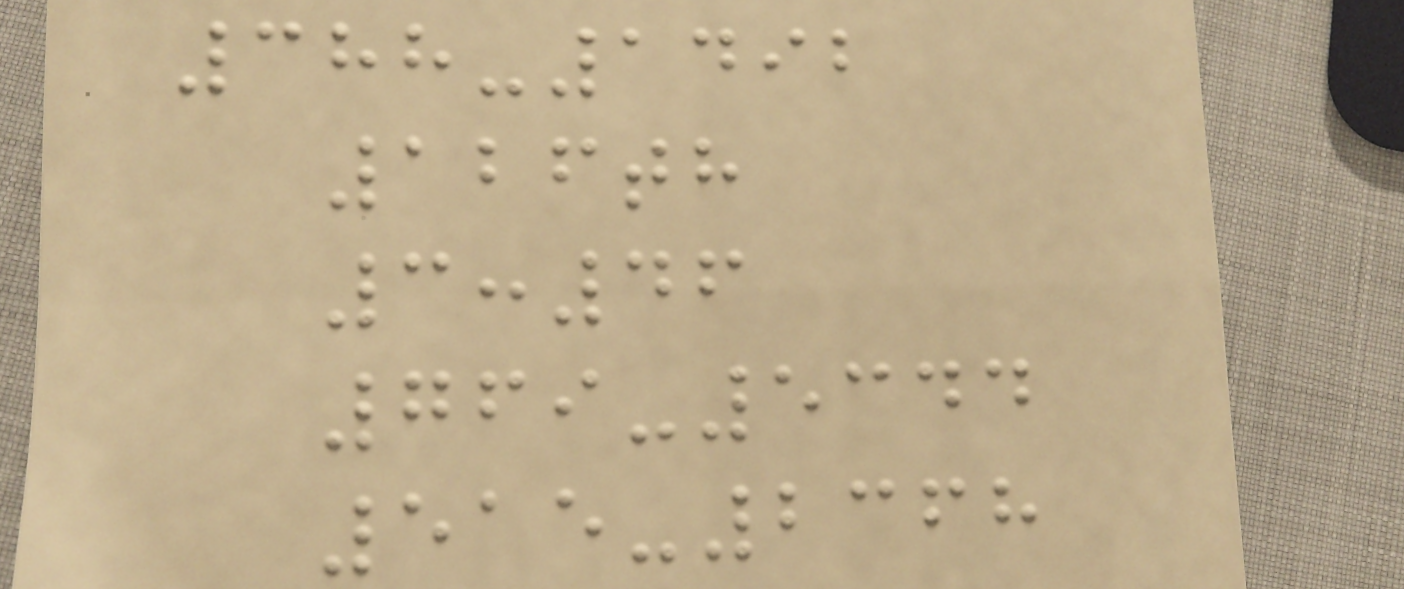388-1492
126th
3:46
769-5344
515-2368
